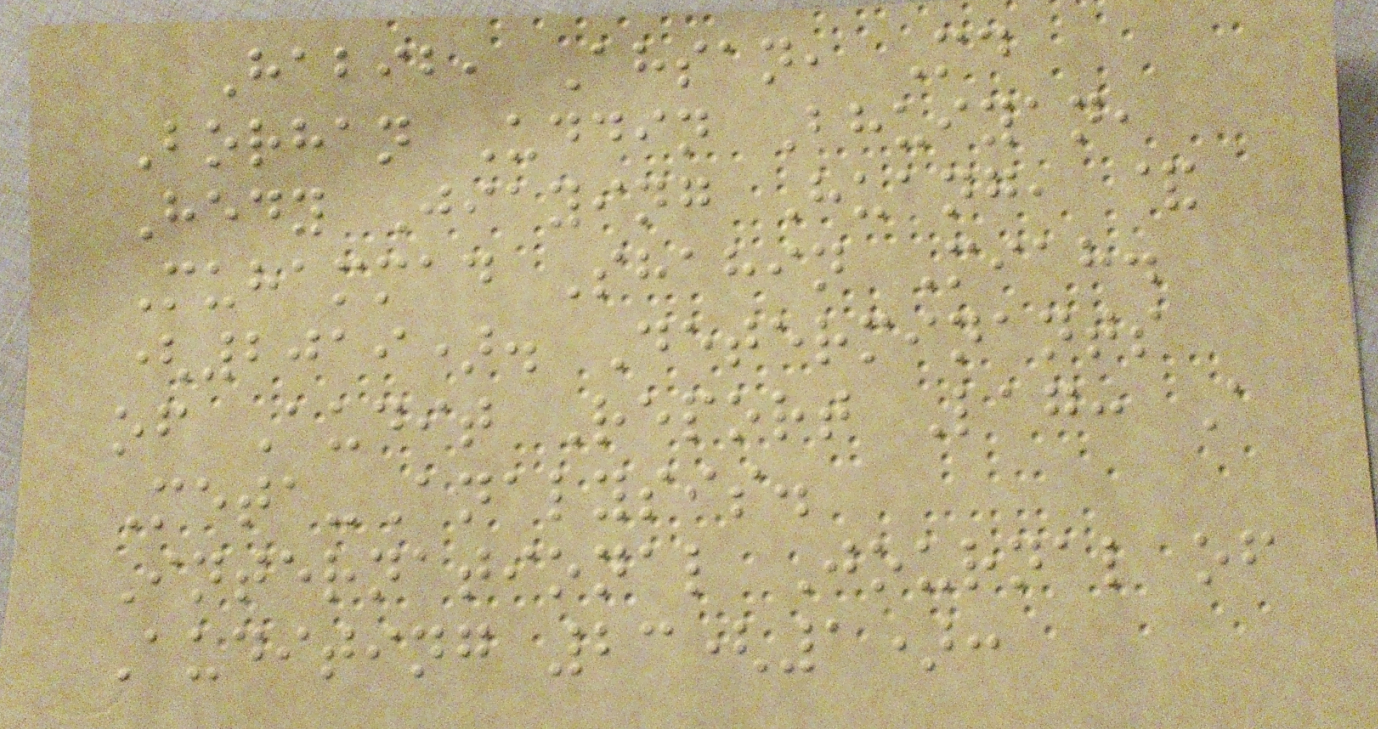Habib, Ahsan, Md
Borhan Uddin Bhuiyan,
Hedy Jiaying Huang, &
Muhammad Shahin Miah.
(2019). Determinants
of Audit Report Lag: A
Meta-Analysis.
International Journal of
Auditing 23(1):
